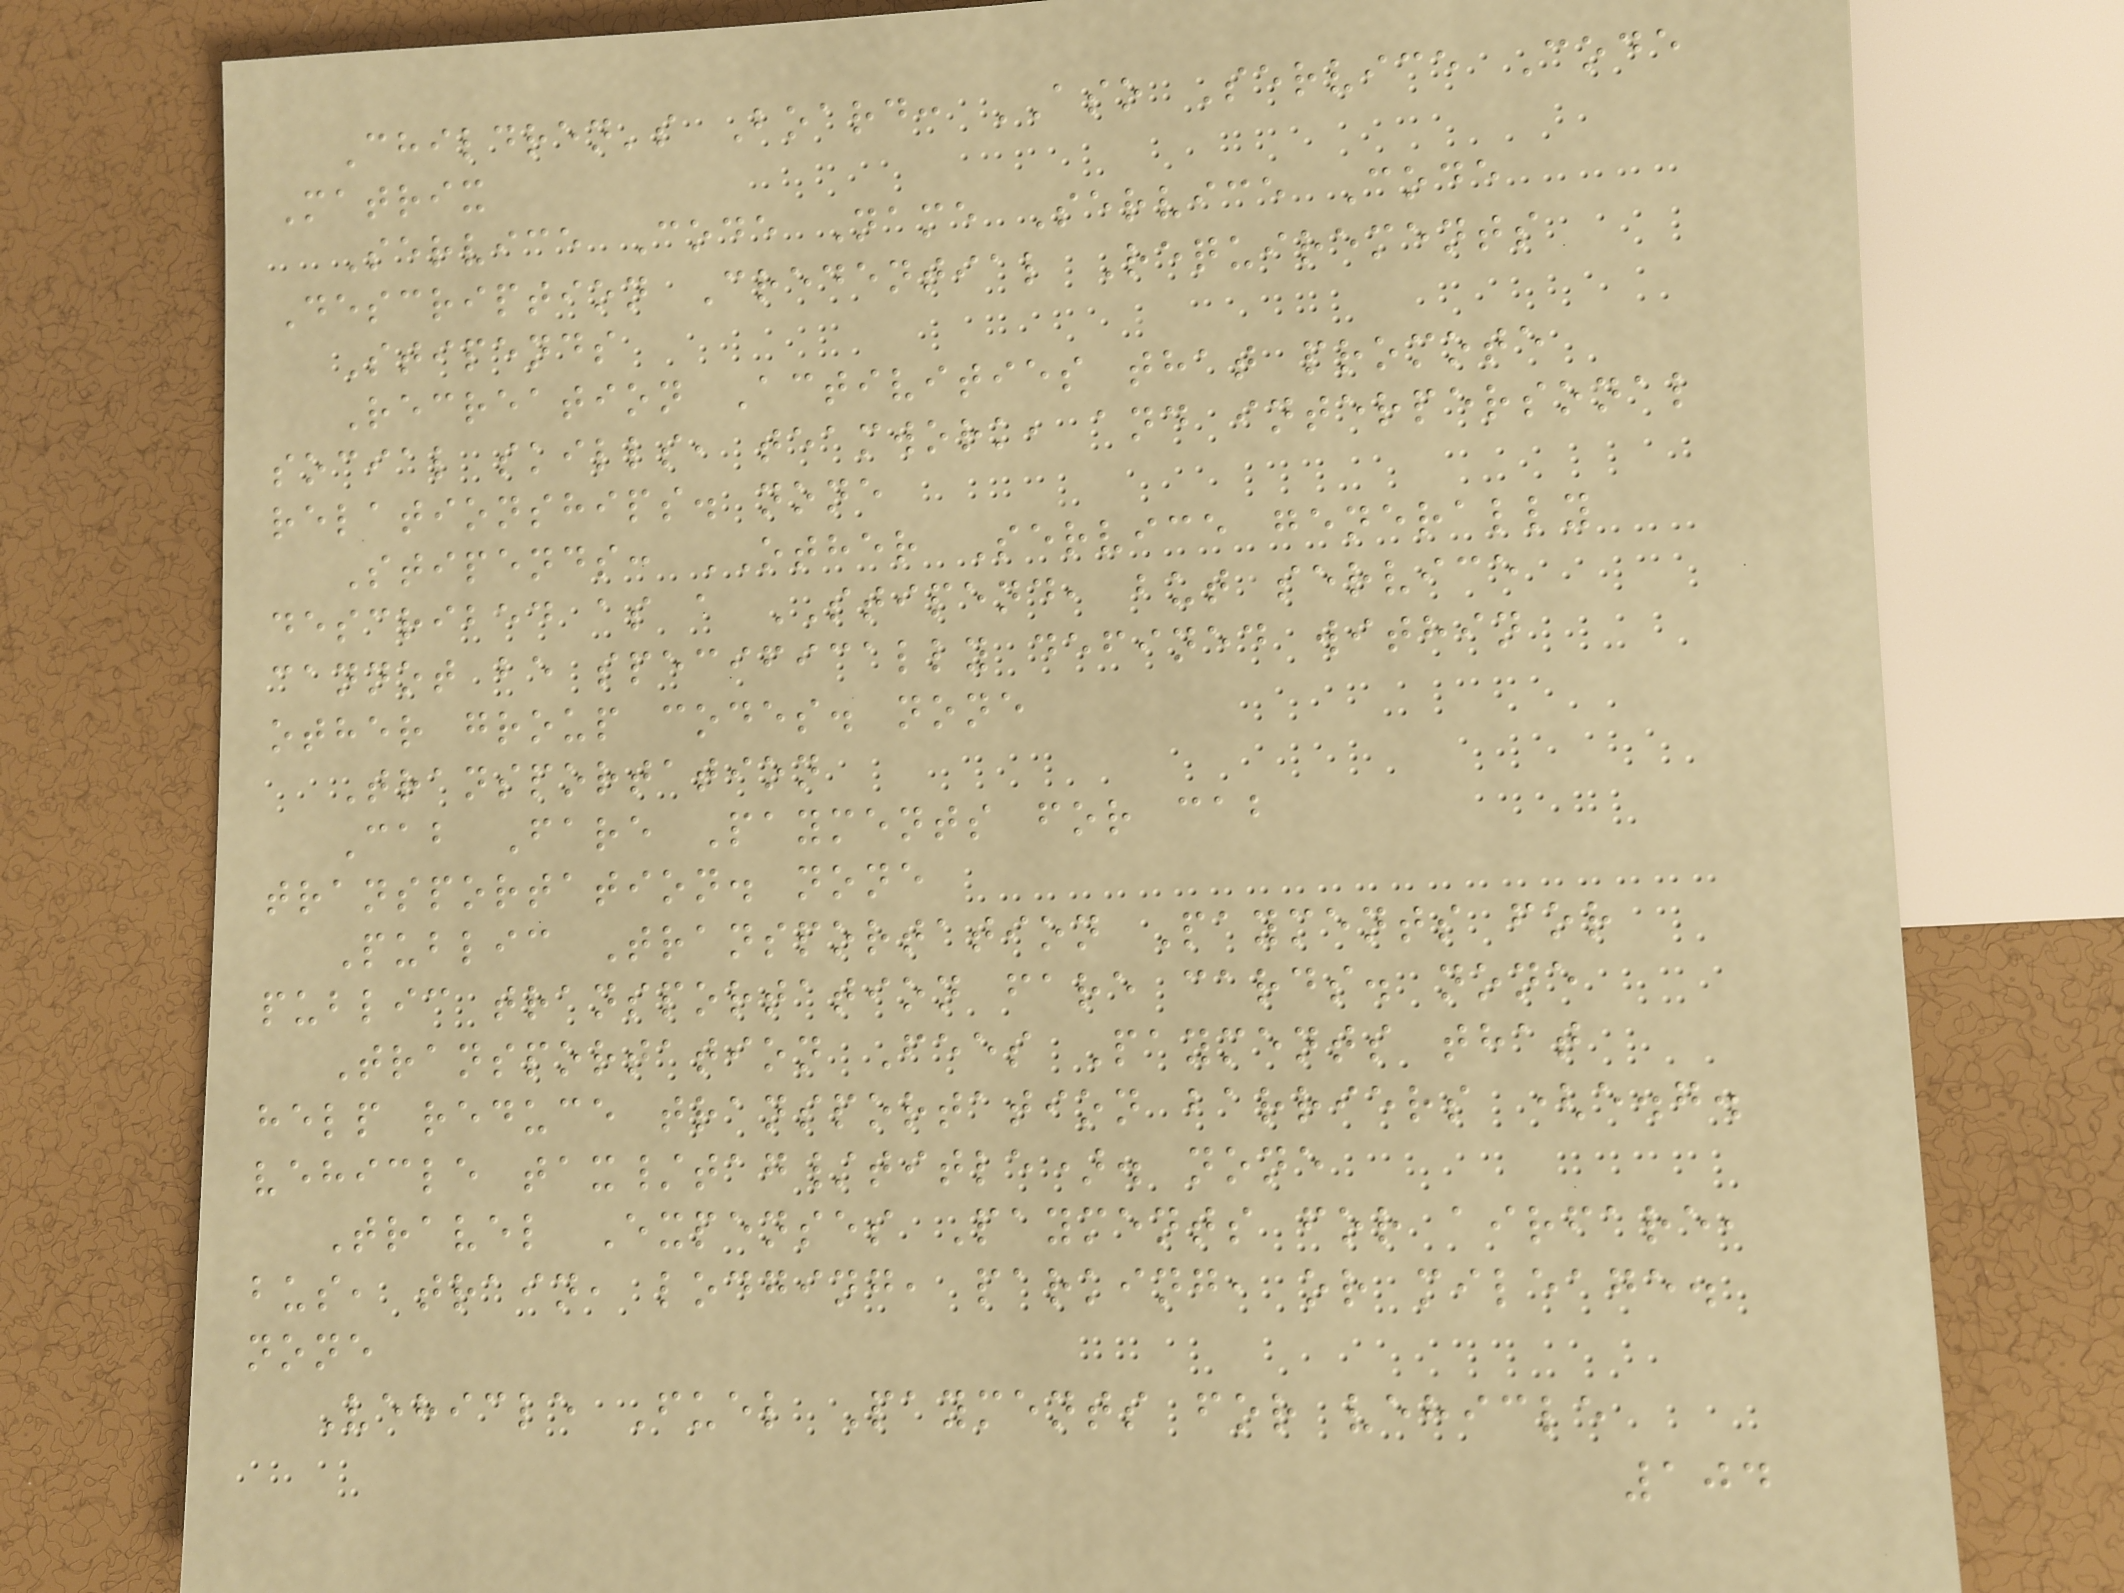Children's Board: ASO Service Code
Matrix
Service Code Name Service Code
Description Credential Requirements
Stipends
Recreation Activities that promote
social skills, teamwork, and interpersonal
relationships. none
Stipends: OTHER Service generally
described as a STIPEND, but service
cannot be specifically defined within
other group codes. none
Transportation
Cab Fare Payments for cab
transportation. none
Public Transportation Payments for
public transportation fare cards. none
Transportation Fees Payments that
help reduce transportation barriers (e.g.
vehicle tax/tag/title). none
Travel Expenses Payments for airfare,
bus, train, lodging, parking, or mileage.
none
Vehicle Fuel Payments for vehicle
104
